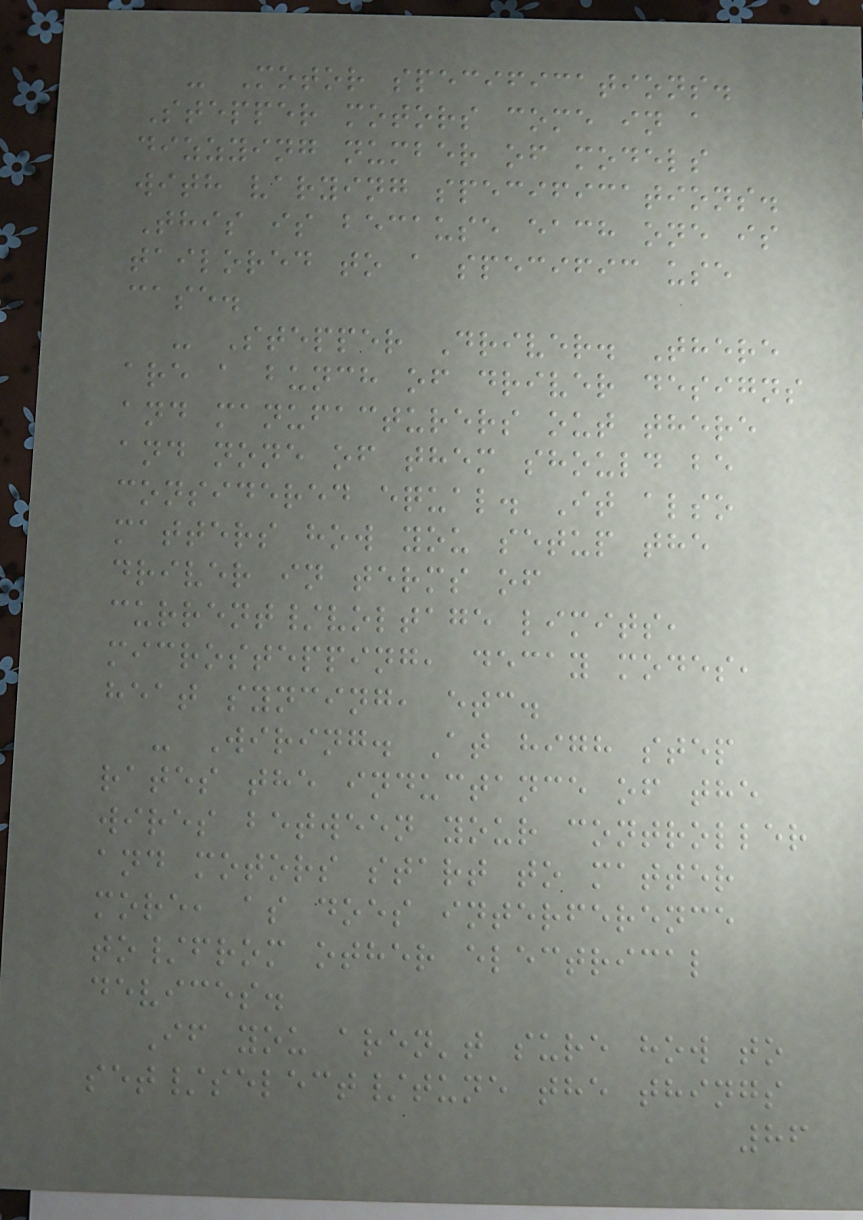- Motor specifications.
Stepper motors come in a
dizzying number of models
with varying specifications.
This is because each one is
tailored to a specific use
case.
- Stepper Driver. There
are a bunch of driver designs
and manufacturers out there
and none of them should be
considered equal. It also
matters how you setup the
driver in terms of
current/voltage limits,
microstepping, decay modes,
heat syncing, etc.
- Wiring. At high step
rates the inductance of the
wires between your controller
and motors start to matter
more, as does interference
to/from other electrical
devices.
If you aren't sure how to
set/select/tune the things
86
